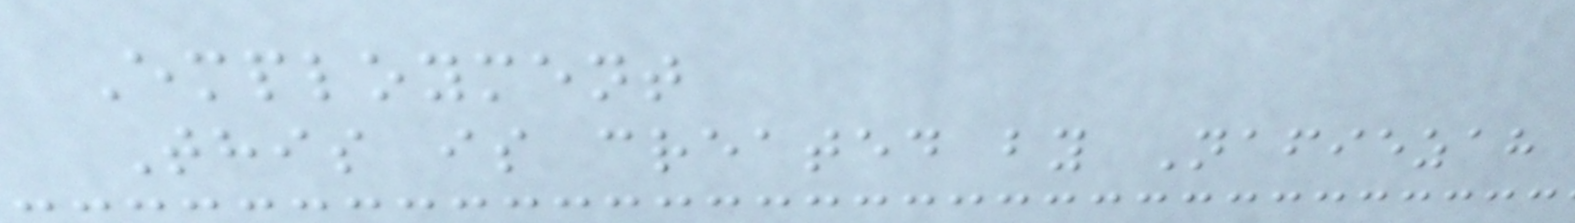Employment
This is created by Nafiezah
